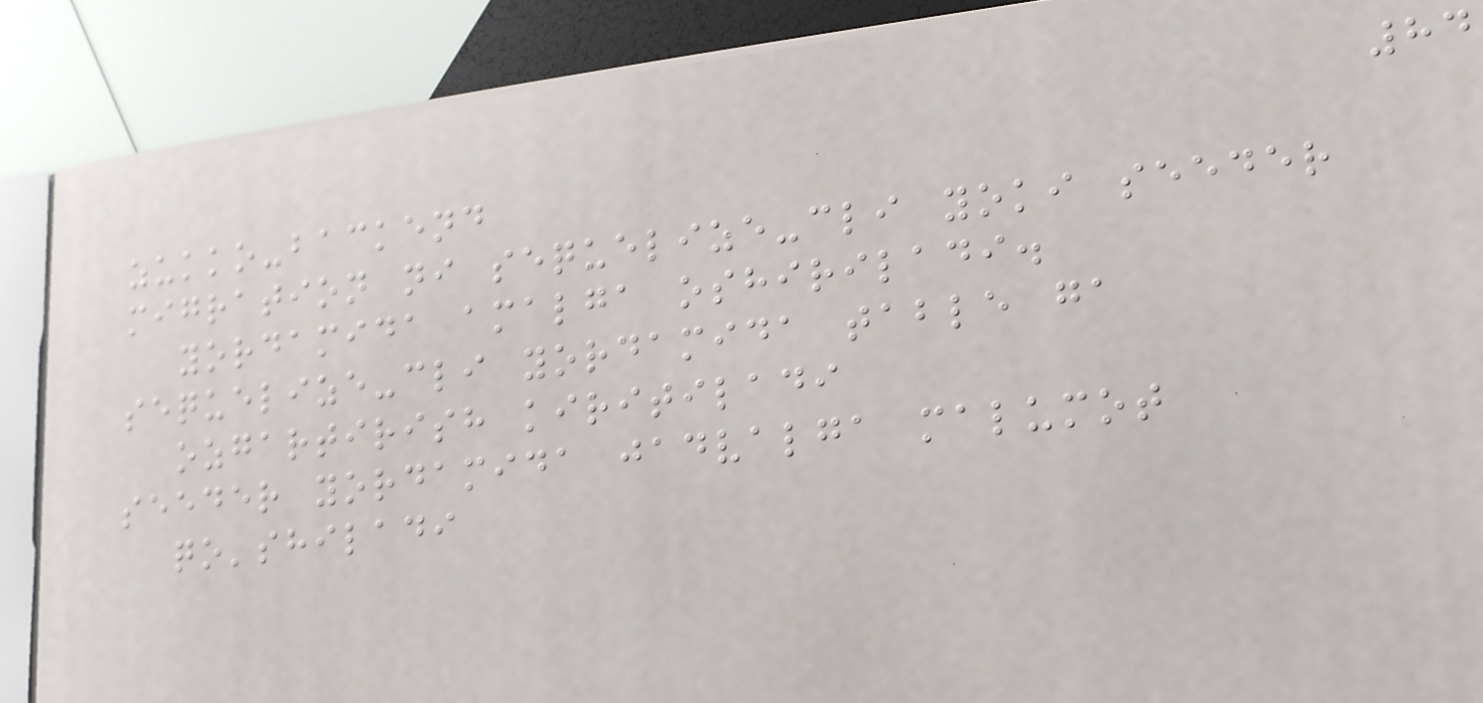84
zukko-backend
migration ni sequelize-cli yoki seeder
yordamida amalga oshiriladi.
sequelize-cli yordamida table ga
ozgartirish kiritiladi
seeder yordamida jadvalga malumot
qo'shiladi
